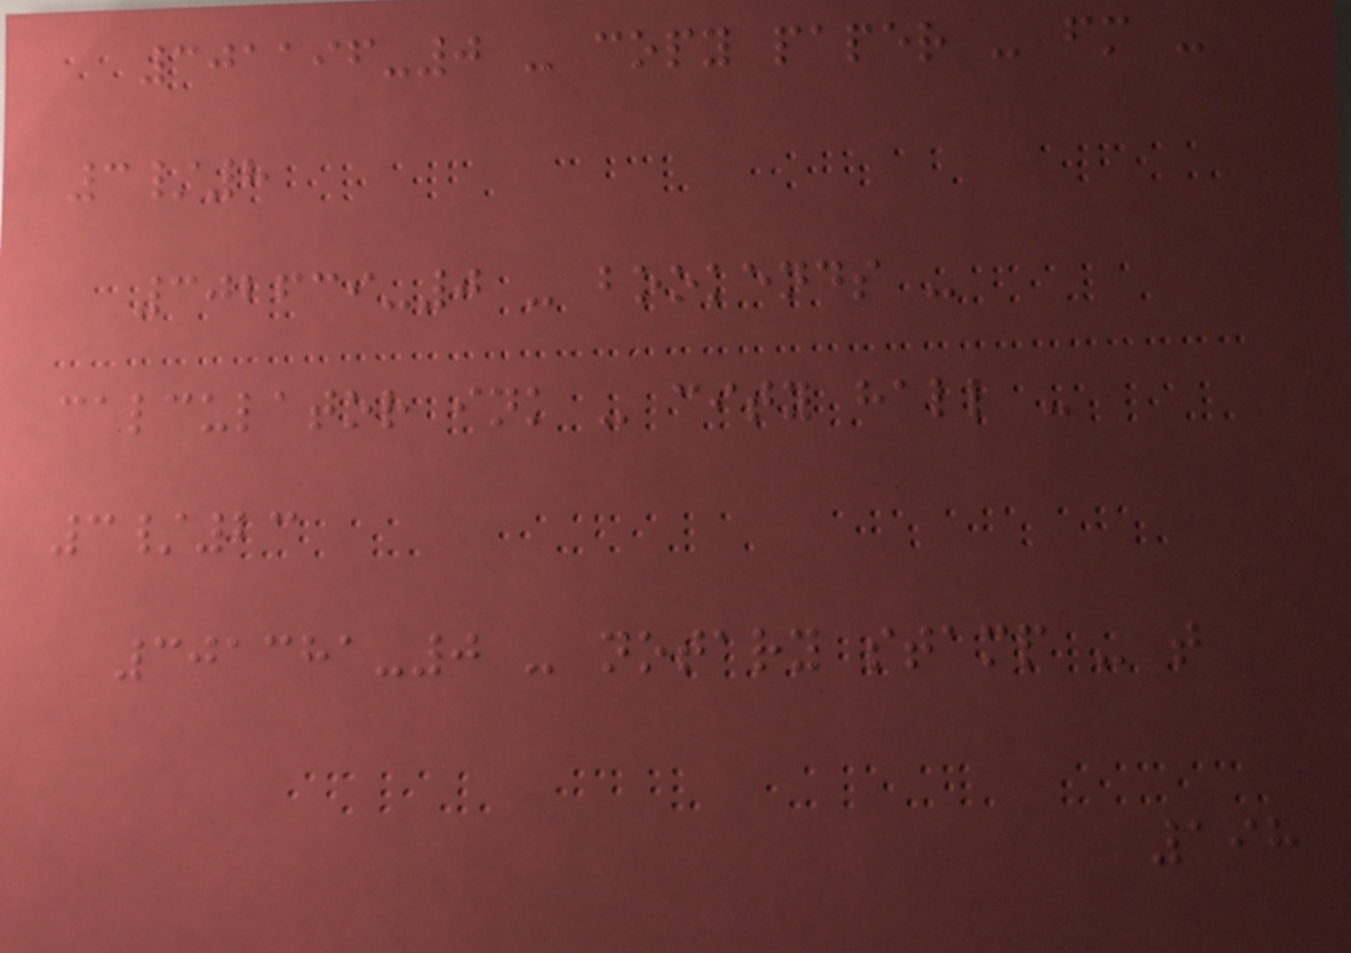301196-0 - copy paper - fm -
3/8
302639-0 - bookends -
calculator ink - city hall -
3/23
301381-0 - notary stamp - t
198
